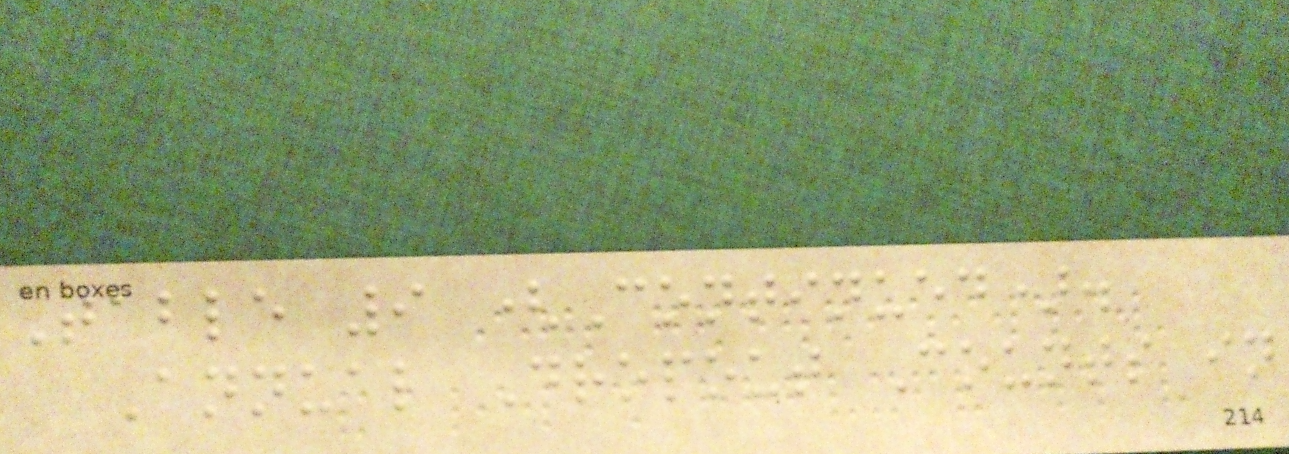Table 9 (Continued).
Annual Dropout Counts in
